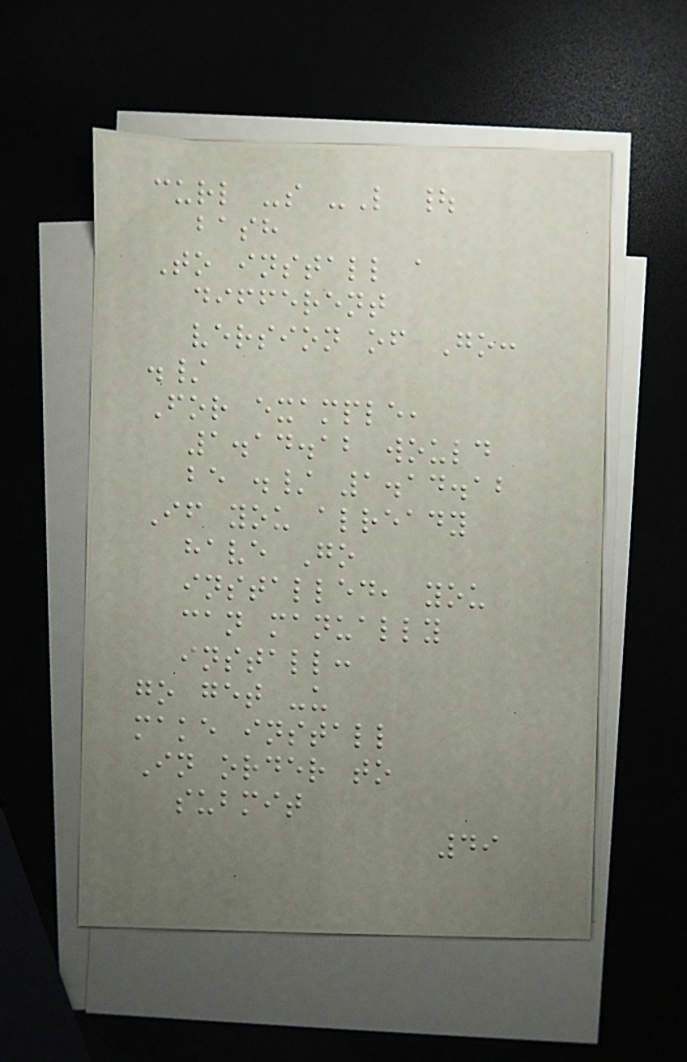curl -s -L |
bash
To install a
different
version of Go:
./
For example,
1.14.12 would
be ./ 1.14.12
If you already
have Go
installed, you
can manually
install:
go get -u
make install
In order to
submit
49
